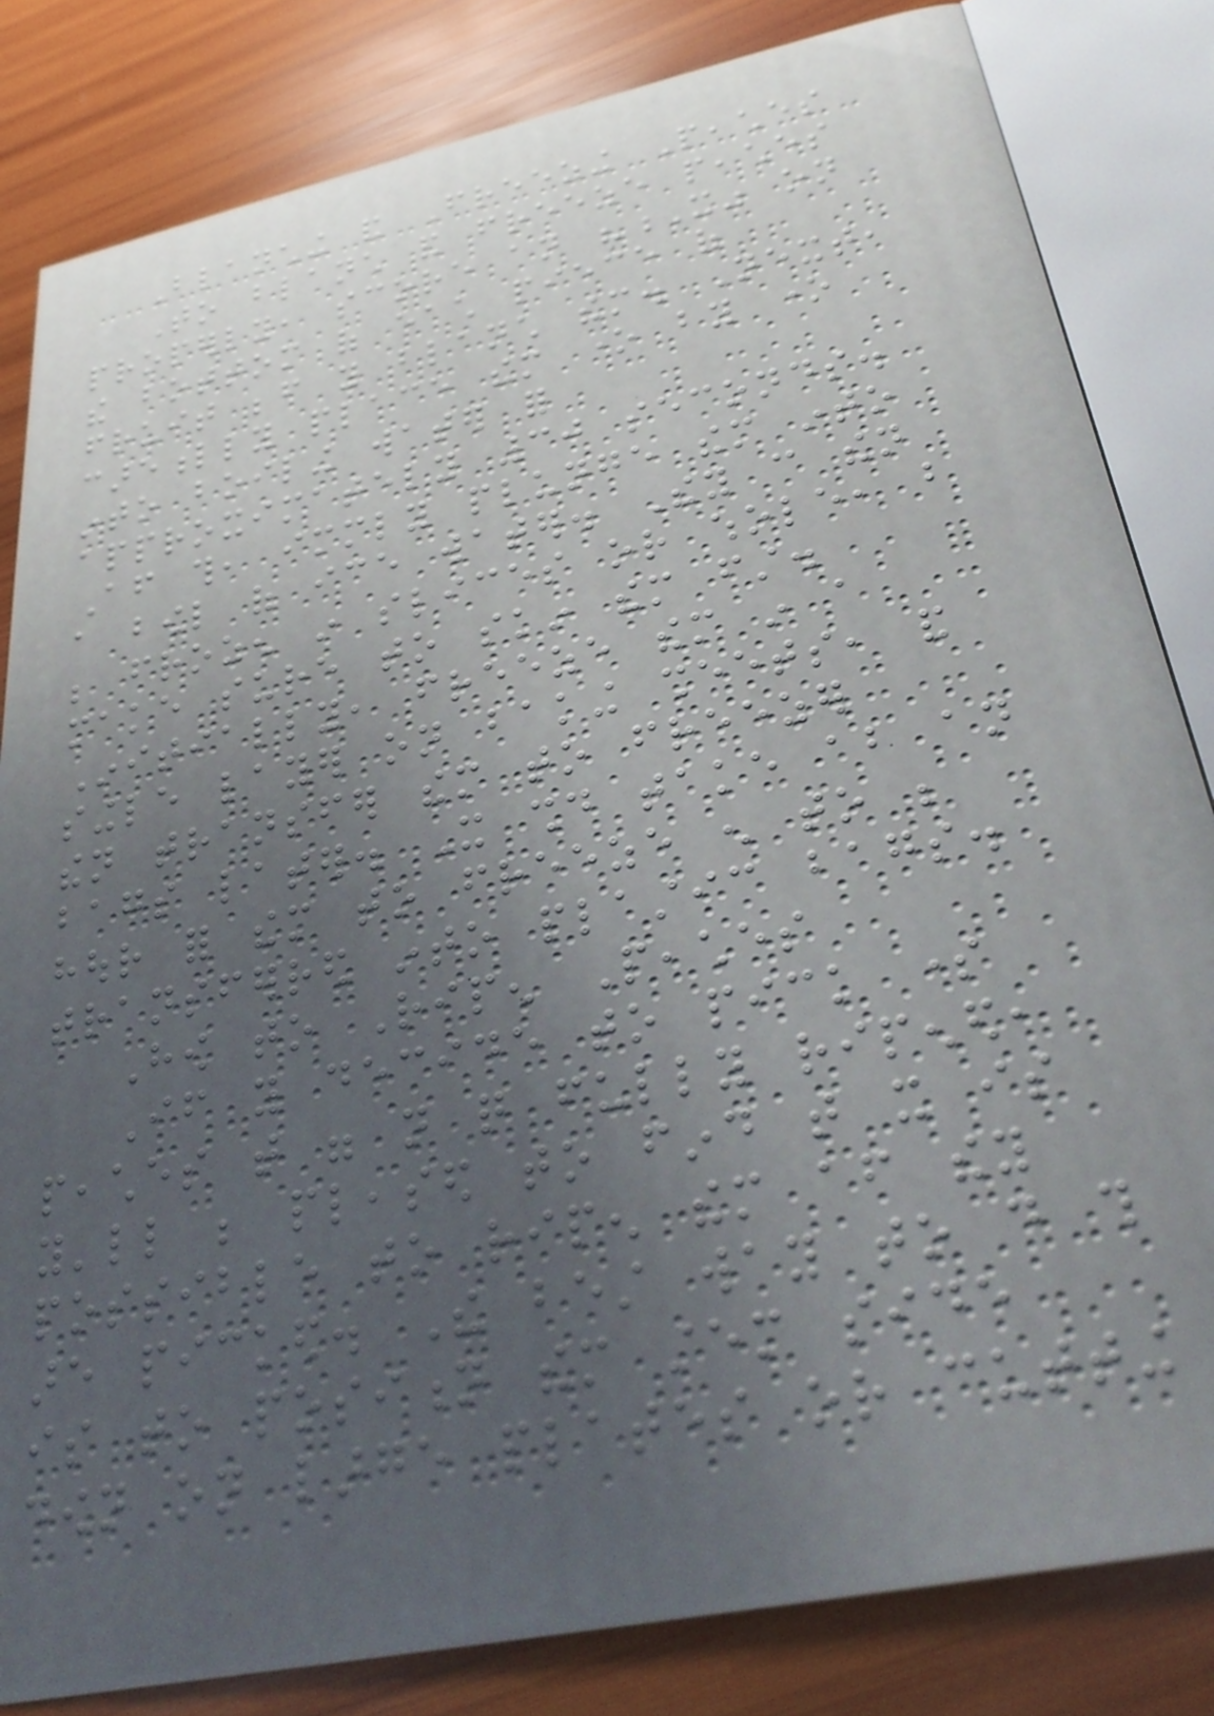Blanching and Freezing Peaches
To blanch and freeze peaches
properly, score an "X" on
the bottom of each piece of
fruit before you blanch them. Next,
carefully place them one by one
into boiling water for
approximately 30 seconds.
After this, immediately plunge them into
a bowl of ice water. They can then
be frozen in slices or whole, but
make sure to skin them first.
Initially, freeze them in a
single layer on baking sheets, and
then transfer them to freezer
bags later. It should take about an
hour for them to freeze enough to be
transferred into plastic bags.
How to Ripen Peaches
If you decide to pick some
peaches that were not quite fully ripened,
you'll be pleased to find that it is
possible to ripen them after they
are picked. The best way to do this
is to position them stem side
down on large plates or cutting
